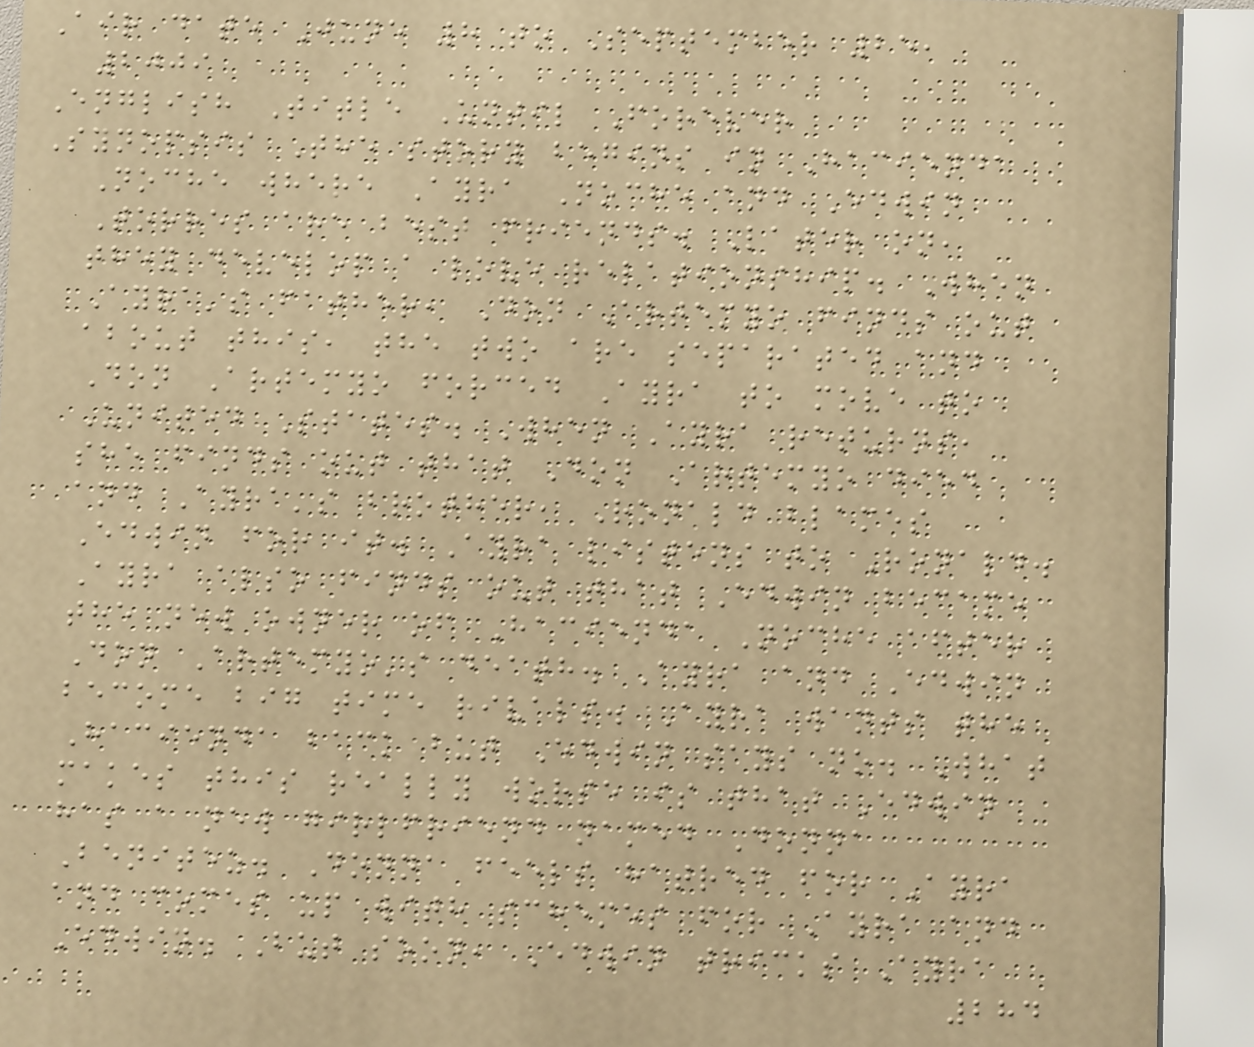Air date June 8 to September 25,
2009
English Title Until Forever
Synopsis The story begins in Hacienda
Noche where Ayra Noche and Edwin
Torres are best friends. Later on,
they develop a love relationship. When
Ayra's father, Don Artemyo finds out
about this, the two are separated and
Don Artemyo forced Ayra to move to
United States. When Ayra returns,
she finds out that Don Artemyo died
and Ayra's brother, Ronald blames
Edwin for it. Ayra listens to Ronald.
Ayra also finds out that Edwin became
the new owner of Hacienda Noche after
Don Artemyo's death. Ayra and Edwin
become big time rivals. Ayra wants the
Hacienda back but Edwin says no. What
makes this really worse is that Edwin
has a new girlfriend named Donna
Benitez. Donna feels hatred for Ayra
and comes up with schemes for Ayra and
Edwin. But soon, Edwin tricks Ayra
284
